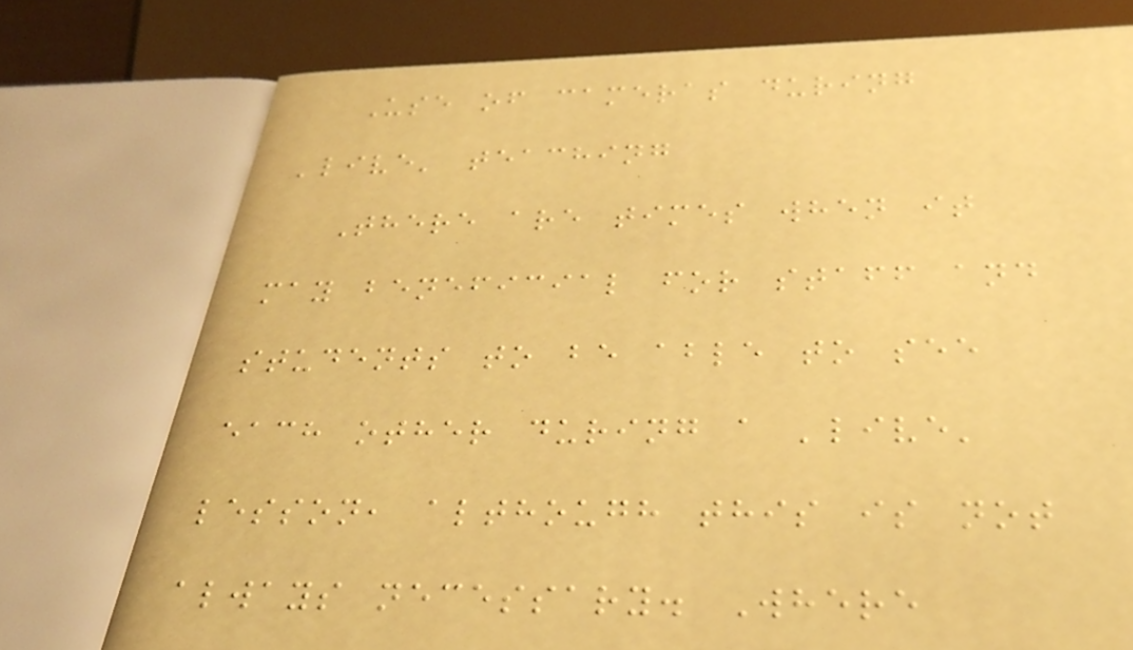Use of cameras during
'live' teaching
There are times when it
may beneficial for staff and
students to be able to see
each other during a 'live'
lesson, although this is not
always necessary. Where
